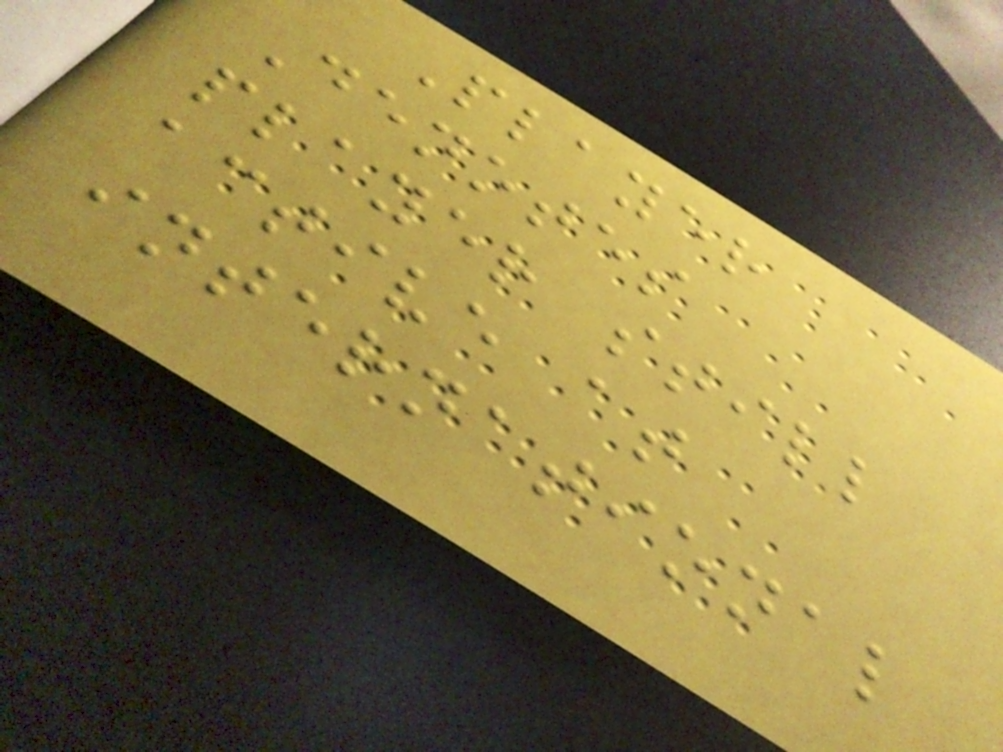Player
Denotes
player still
active at
international
